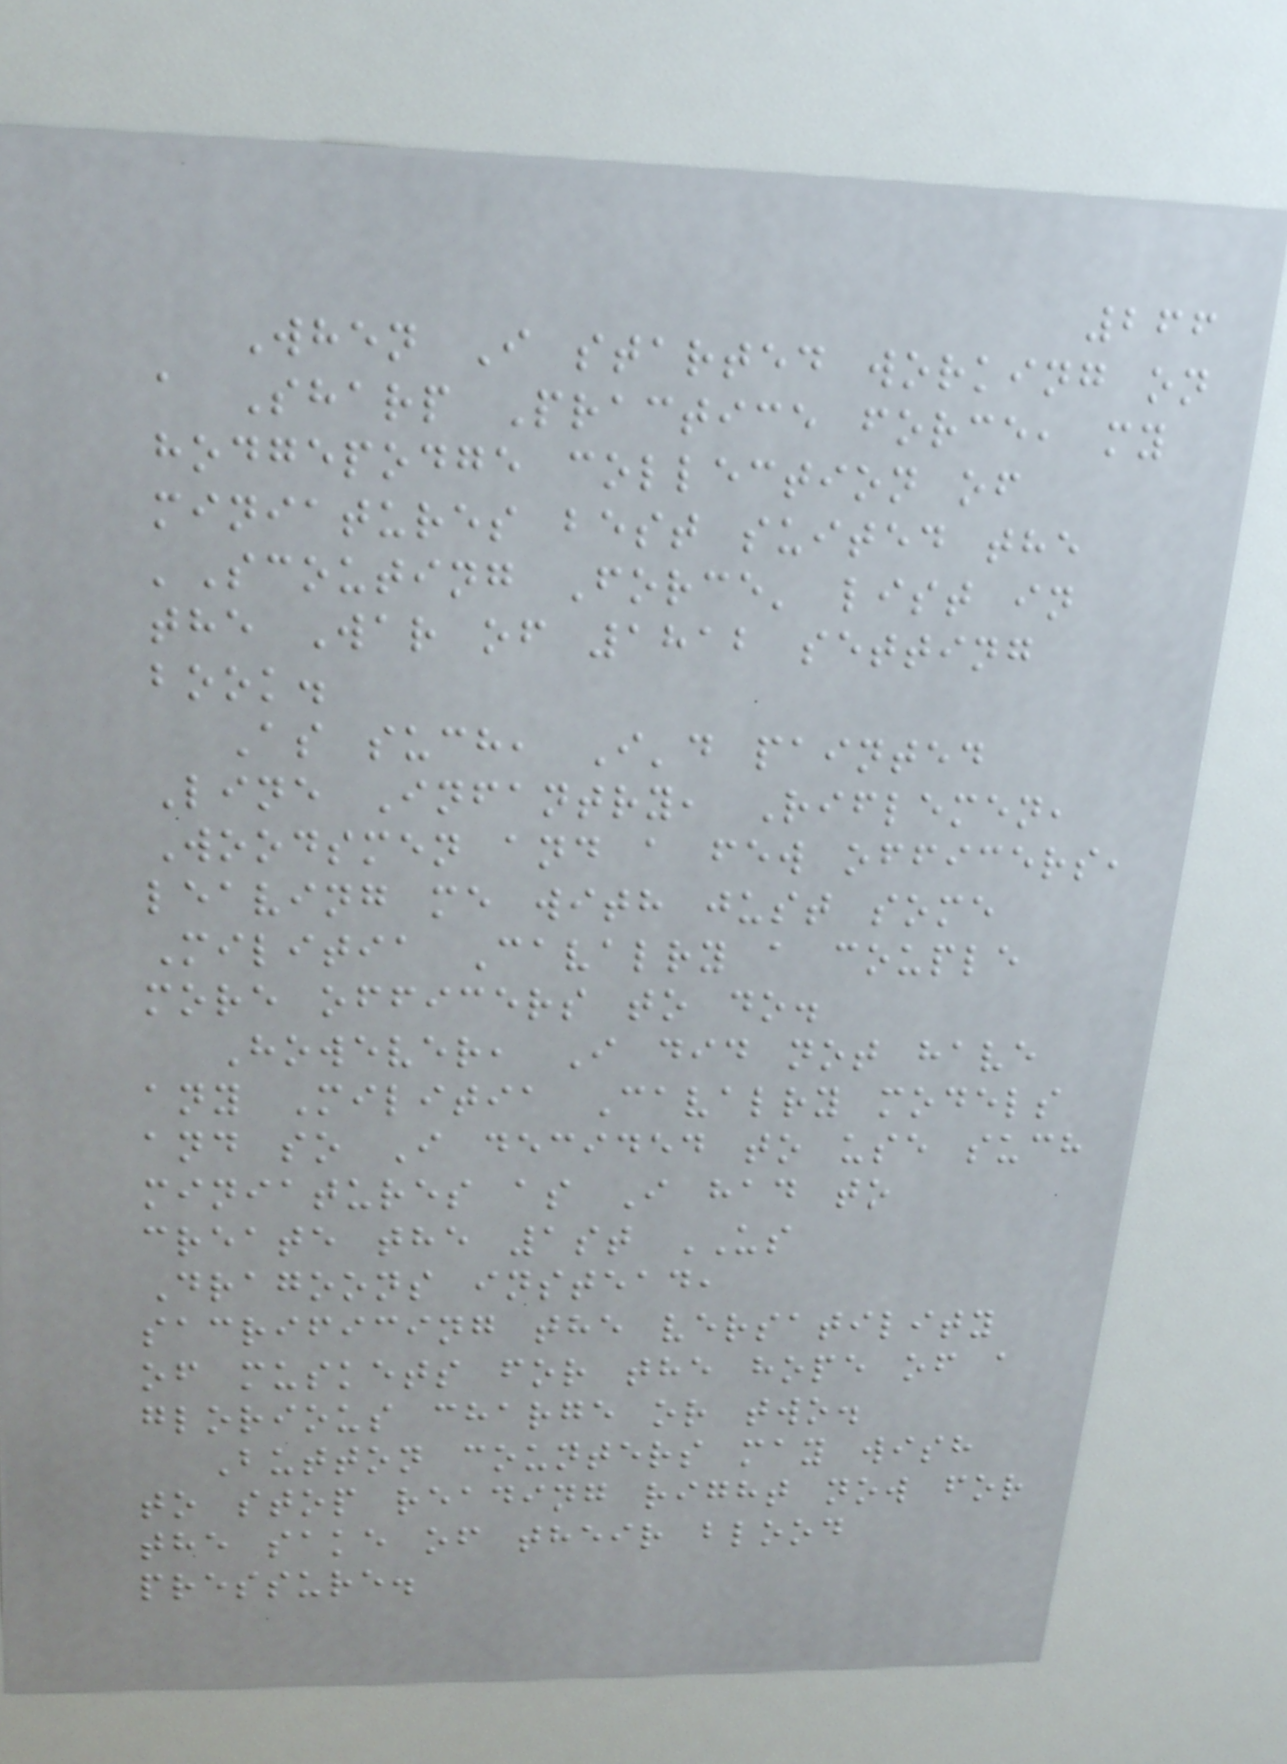266
When I started working on
a Sharp Practice force, my
hodgepodge collection of
miniatures best suited the
'Scouting Force' list in
the War of 1812 setting
book.
As such, I'd painted
Line Infantry, Riflemen,
Woodsmen and a few officers,
leaving me with just some
Militia Cavalry a couple
more officers to do.
However, I did not have
any Militia Cavalry models
and so I decided to use such
miniatures as I had to
create the 1st US
Dragoons instead,
sacrificing the versatility
of muskets for the hope of a
glorious charge or two.
Button counters may wish
to stop reading right now for
the sake of their blood
pressure.
